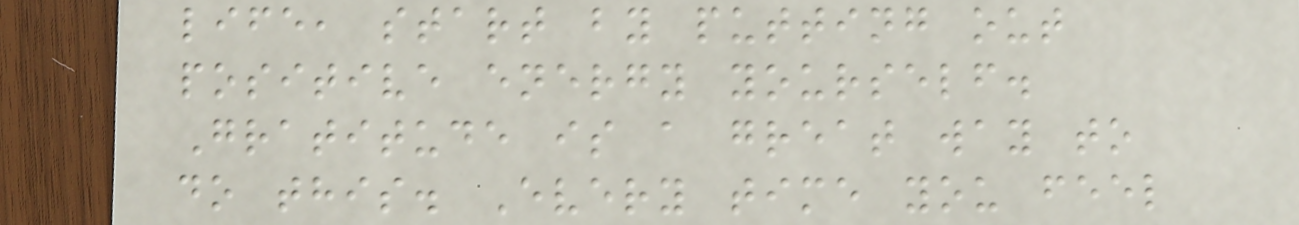life, start by putting out
positive energy yourself.
Gratitude is a great way to
do this. Every time you feel
